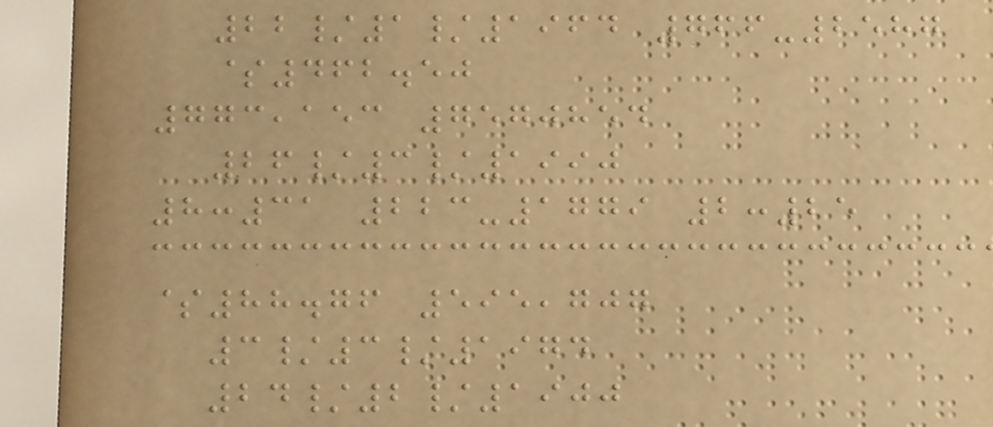22/1/1964 766-2587
$462.50
773,153 7570854
26/3/1990
8:31 223-1779 2:25
$88.76 595,707
3/3/1974
24/2/1900
